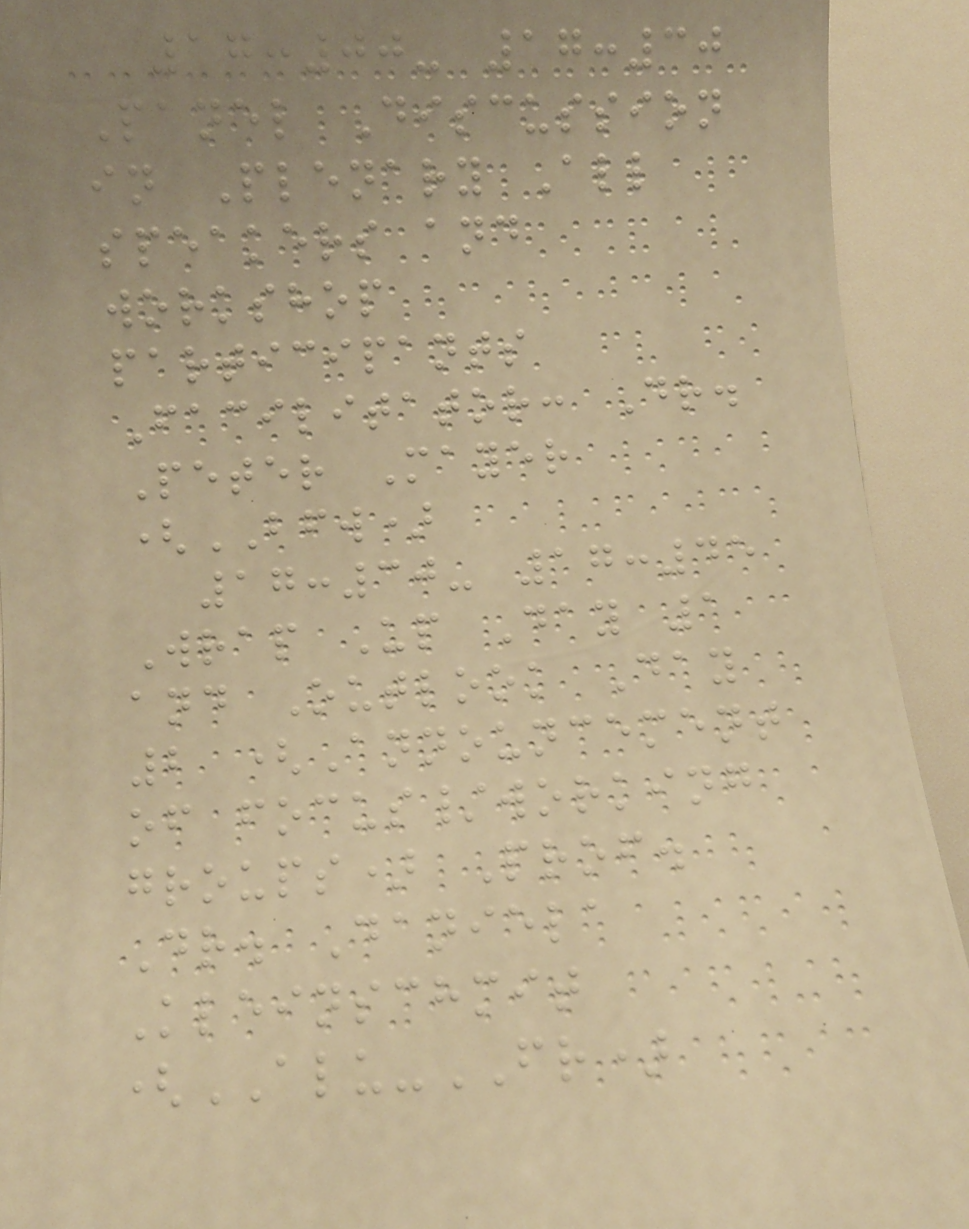17:00- 17:30
Panel Discussion
in Plenary All
speakers and
workshop
participants
Facilitator: Dr.
Peter Mayer
(BFW)
17:30- 17:45
Wrap Up Day 1
and Outlook Day
2 (Announcement
of focus/working
groups) Prof.
Dr. Daniela
Kleinschmit
(ALU-FR)
